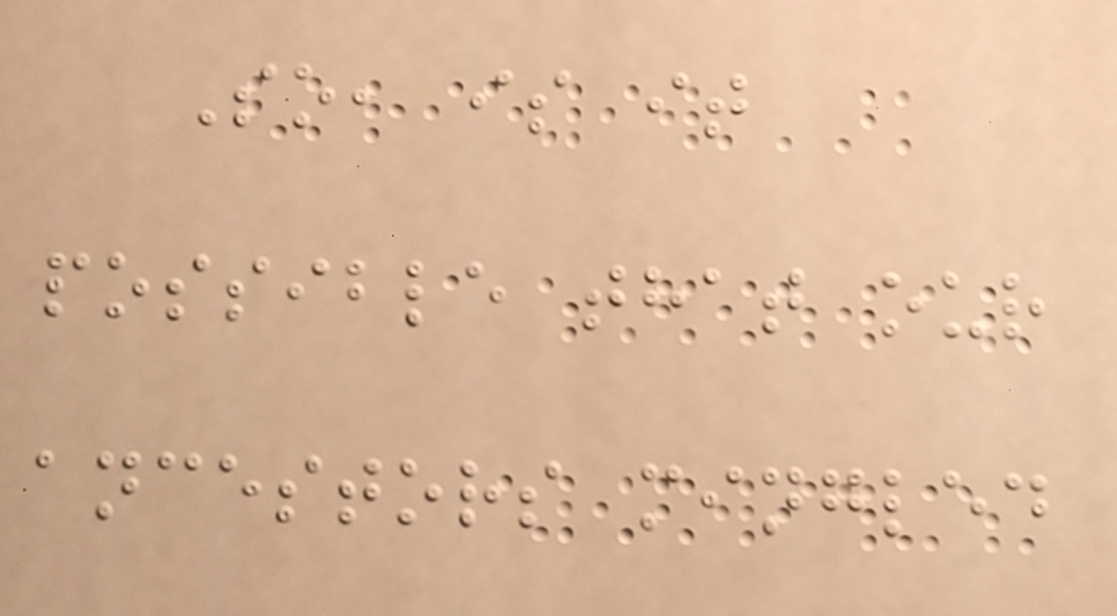So, is it
possible that our
ancestors mingled
